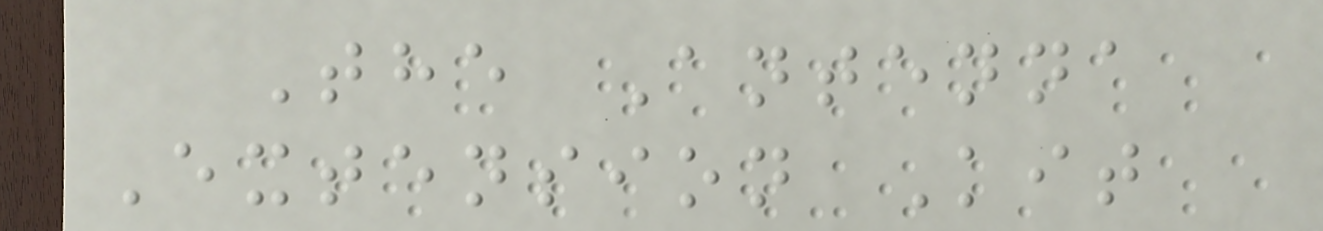The Antenna
Extension Kit
